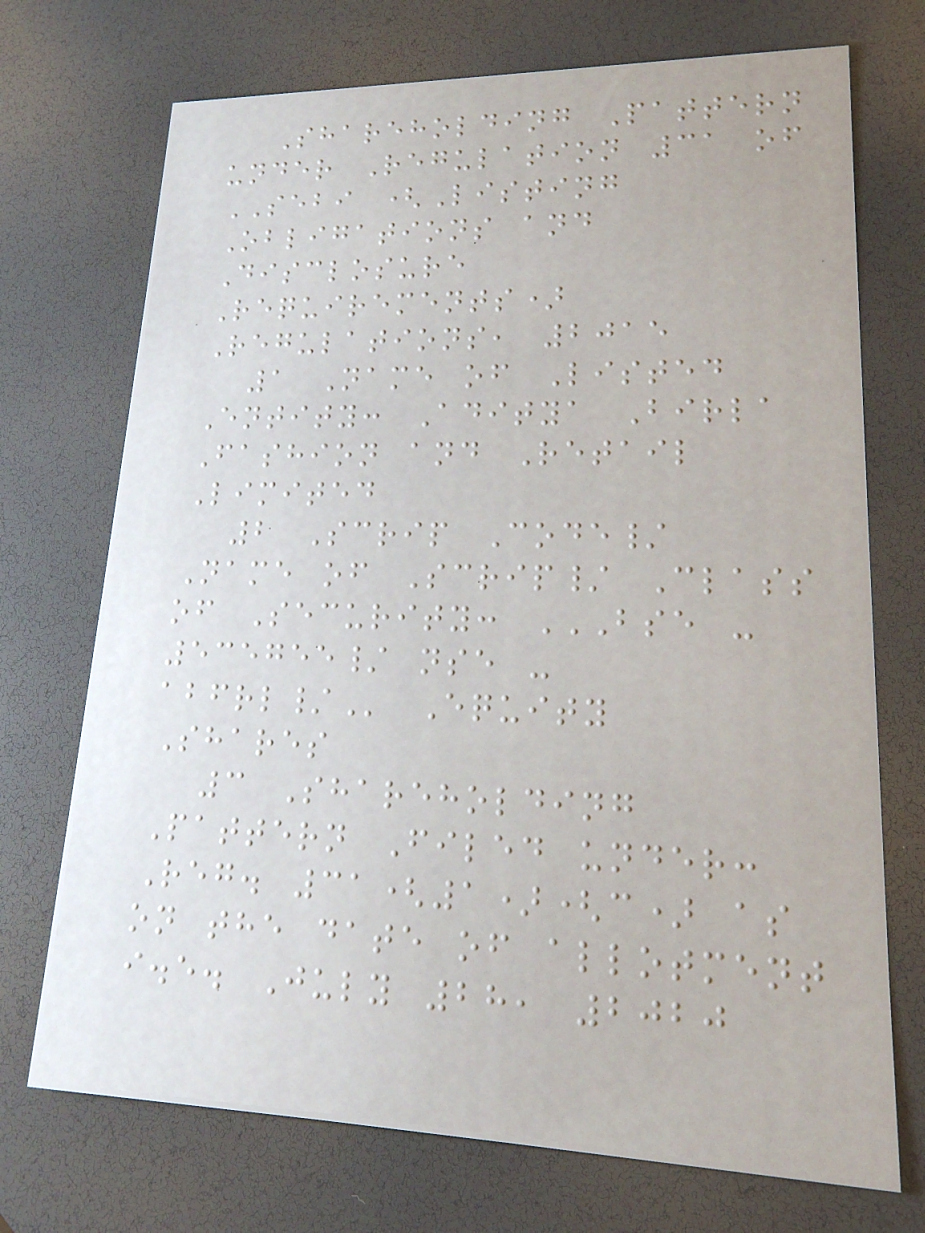Shareholding Pattern
under Regulation 31 of
SEBI (Listing
Obligations and
Disclosure
Requirements)
Regulations, 2015
1 Name of Listed
Entity: Aditya Birla
Fashion and Retail
Limited
2 Scrip Code/
Name of Scrip/ Class
of Security: BSE -
535755/ NSE -
ABFRL/ Equity
Shares
3 Shareholding
Pattern Filed under:
Reg. 31(1)(c) as
on the date of allotment
i.e. July 28, 2020
